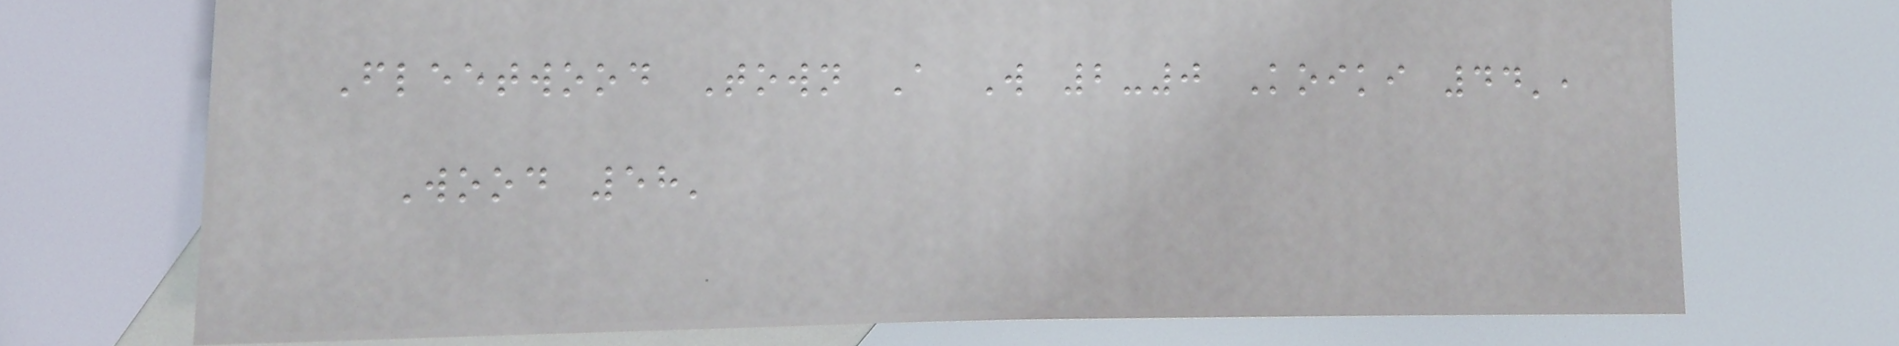Fleetwood Town A W 2-0 Koiki 44',
Wood 58'
